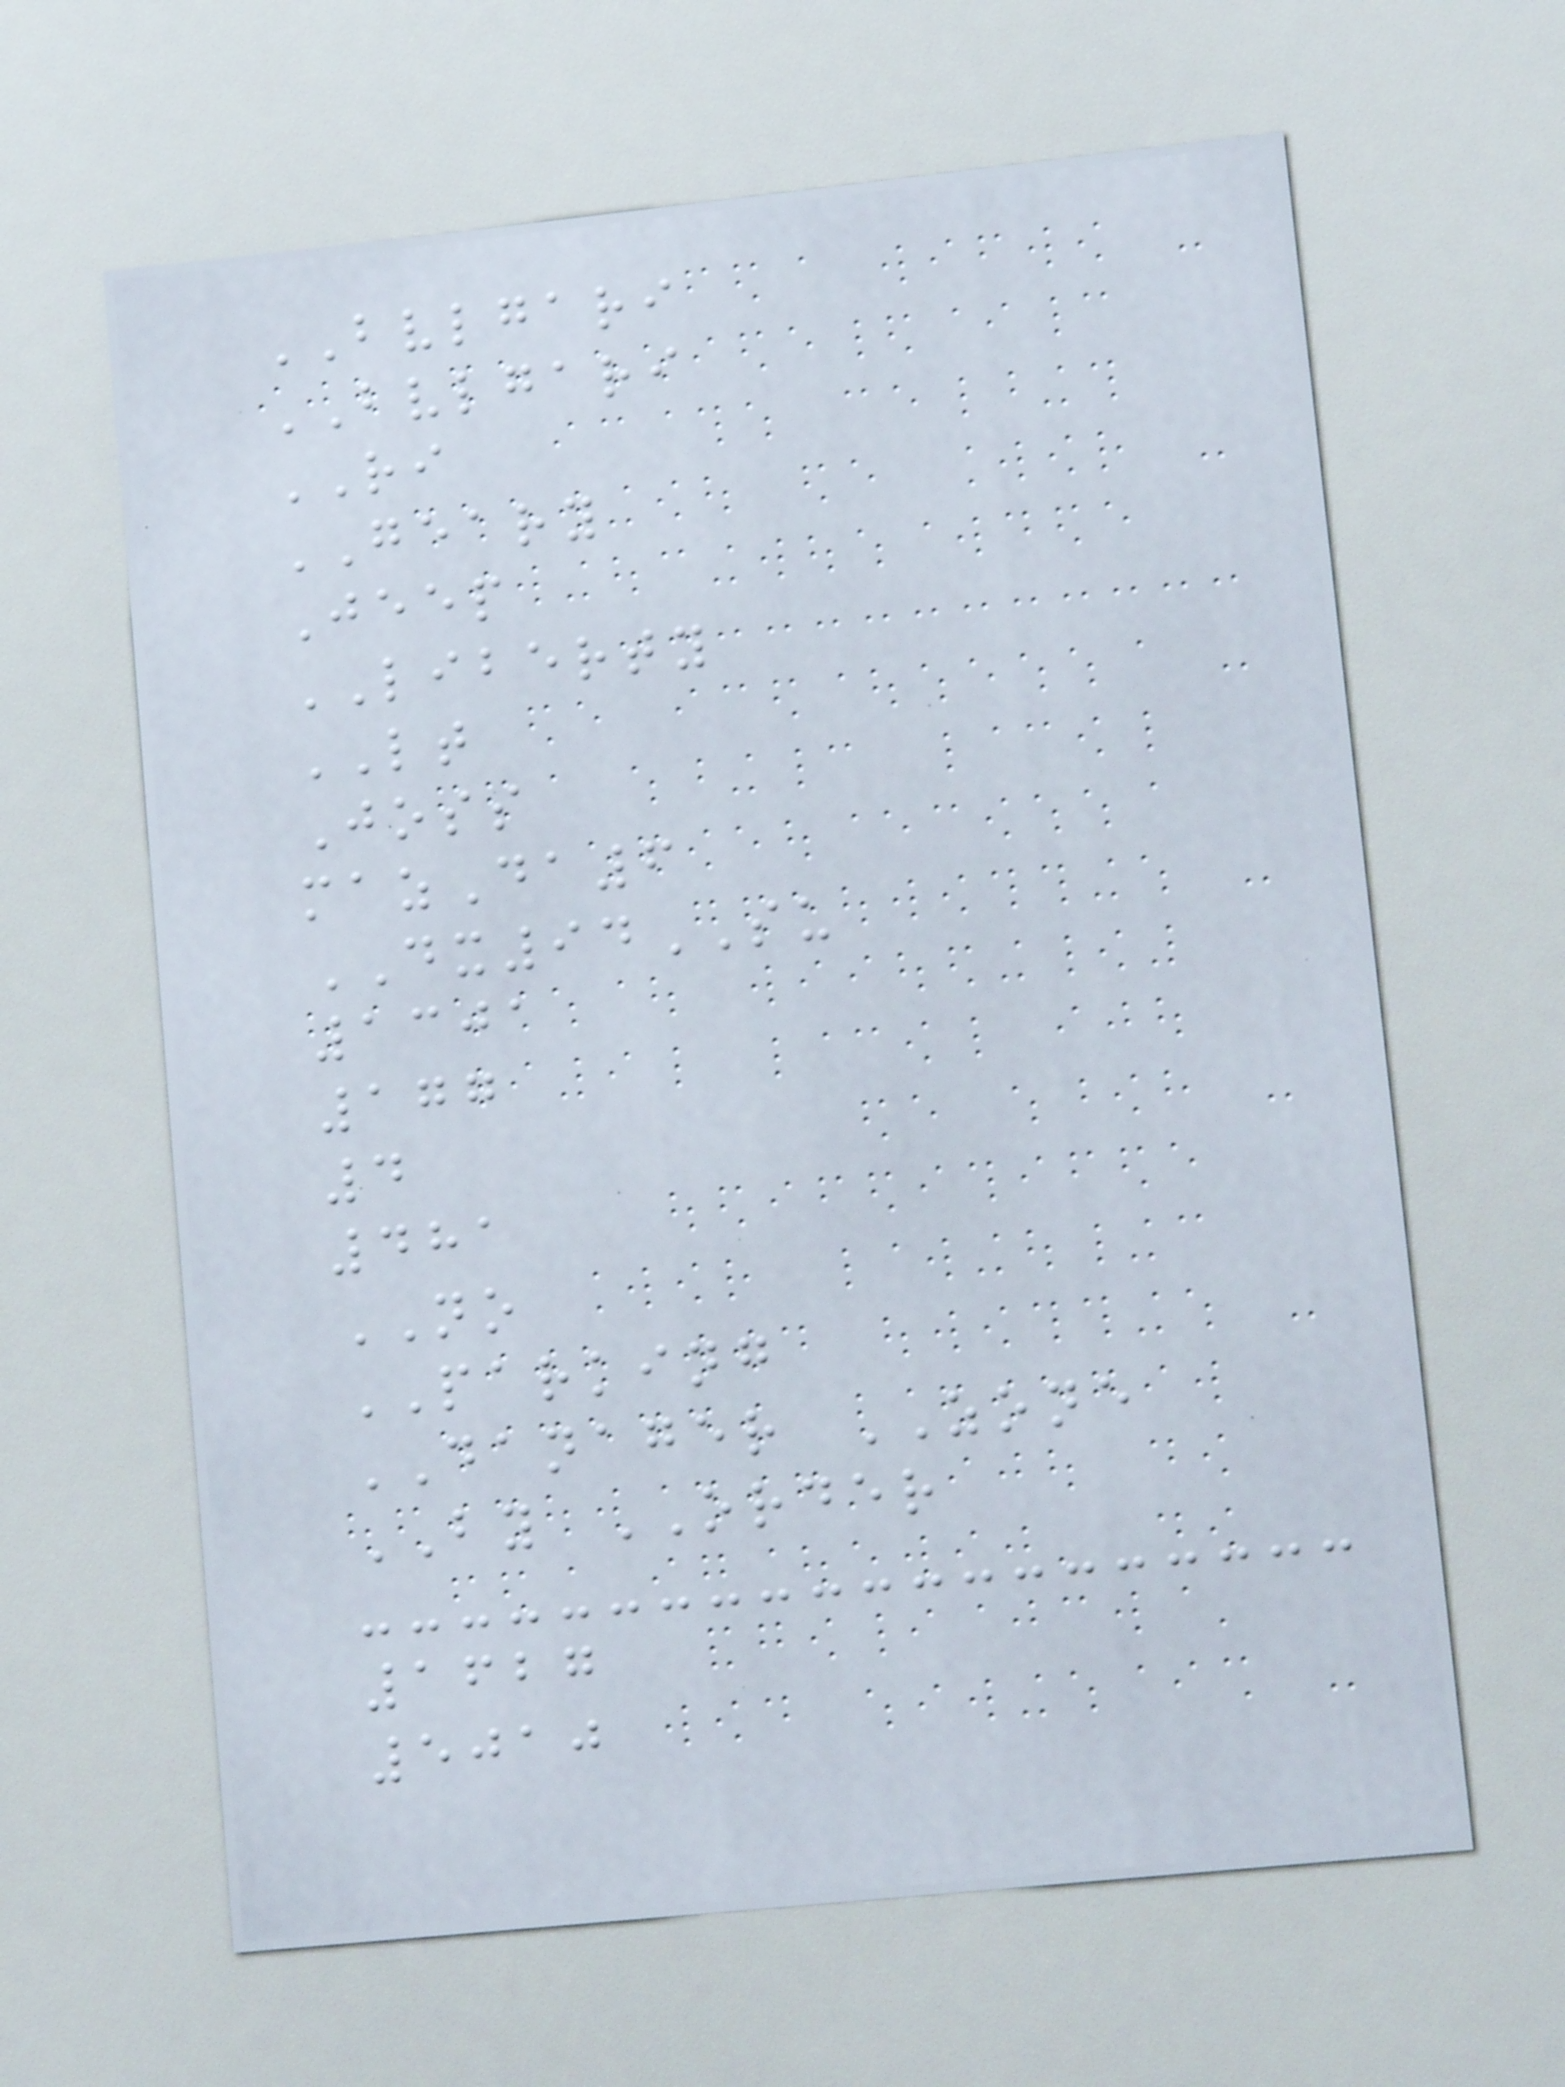BVLGARI
BVLGARI
RI
GEARY
Jeep
LIBERTY
LT
Joss
mazDa6
DX94SU
1301
177
4
481
NO
PARKING
DANAGER ZONE
BY ORDER
1627
5010
